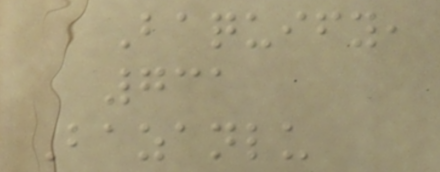Baquify,
731
Bazanlu
